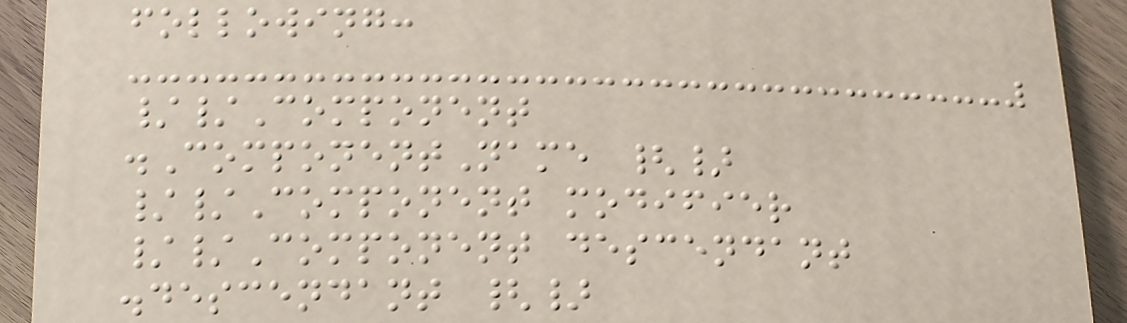following:
//Component
.ComponentName {}
//Component modifier
//Component descendant
.descendant {}
